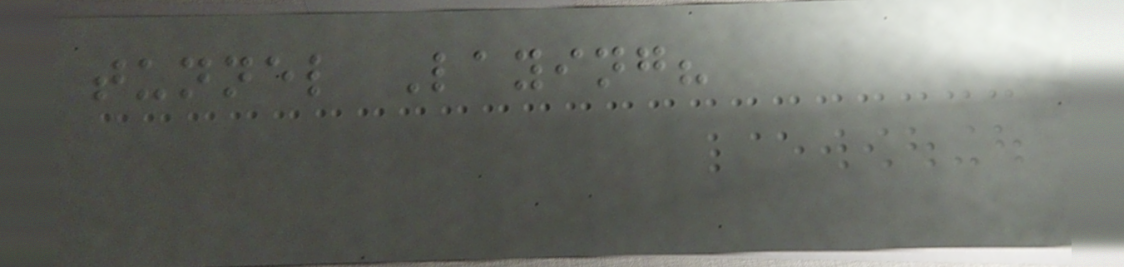tunnel Laying?
